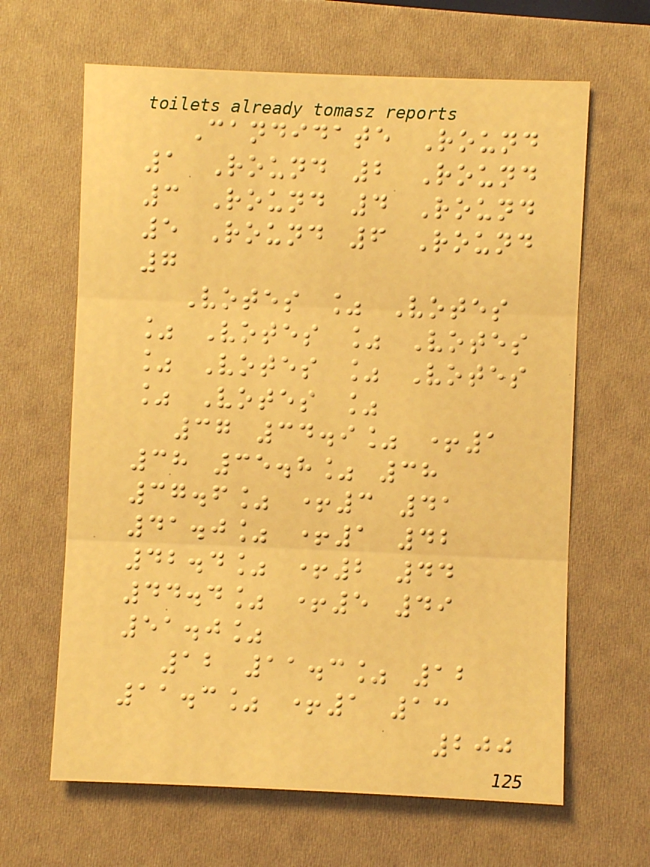Candidate Round
1 Round 2 Round
3 Round 4 Round
5 Round 6 Round
7
Votes % Votes
% Votes % Votes
% Votes % Votes
% Votes %
37 34.9% +1
38 35.8% 38
37.6% +3 41
41.0% +1 42
42.4% +2 44
44.4% +5 49
51.0%
12 11.3% 12
11.3% +1 13
200
